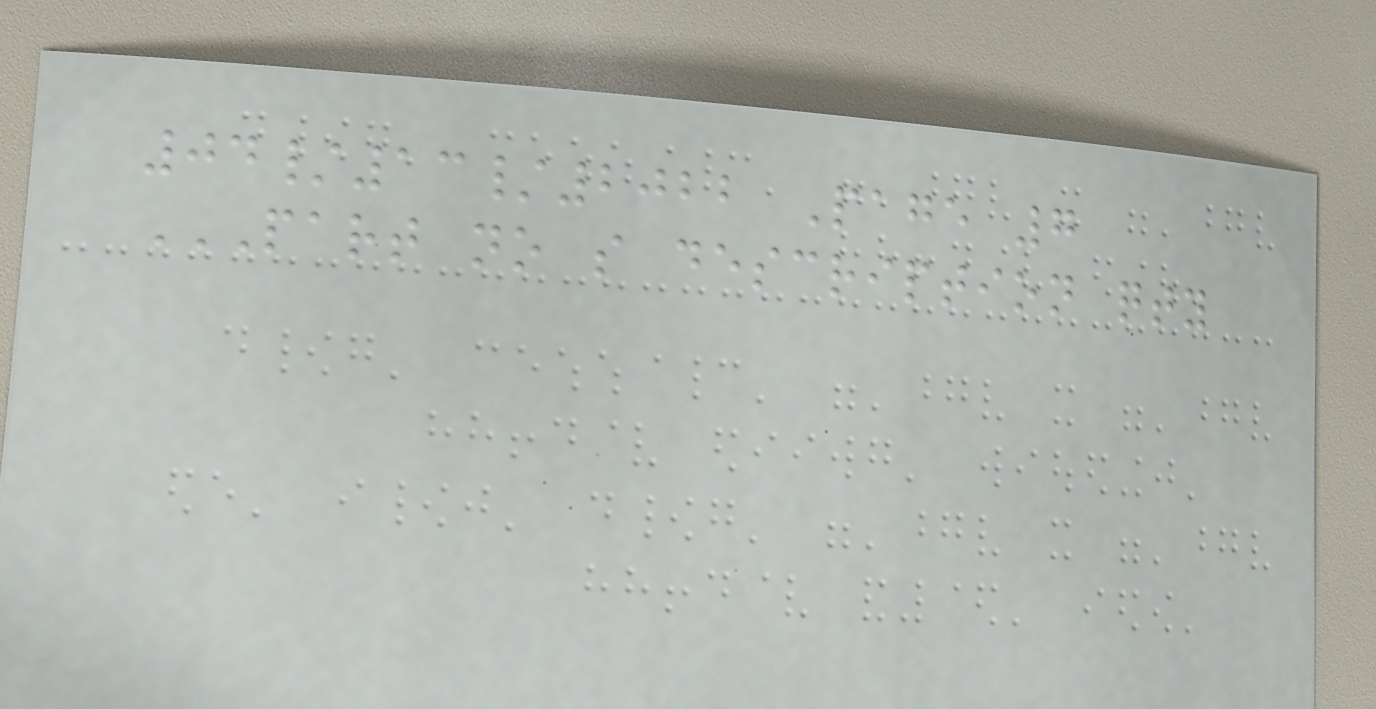04/13/2022 Page 7
PART NO S DESCRIPTION QTY
